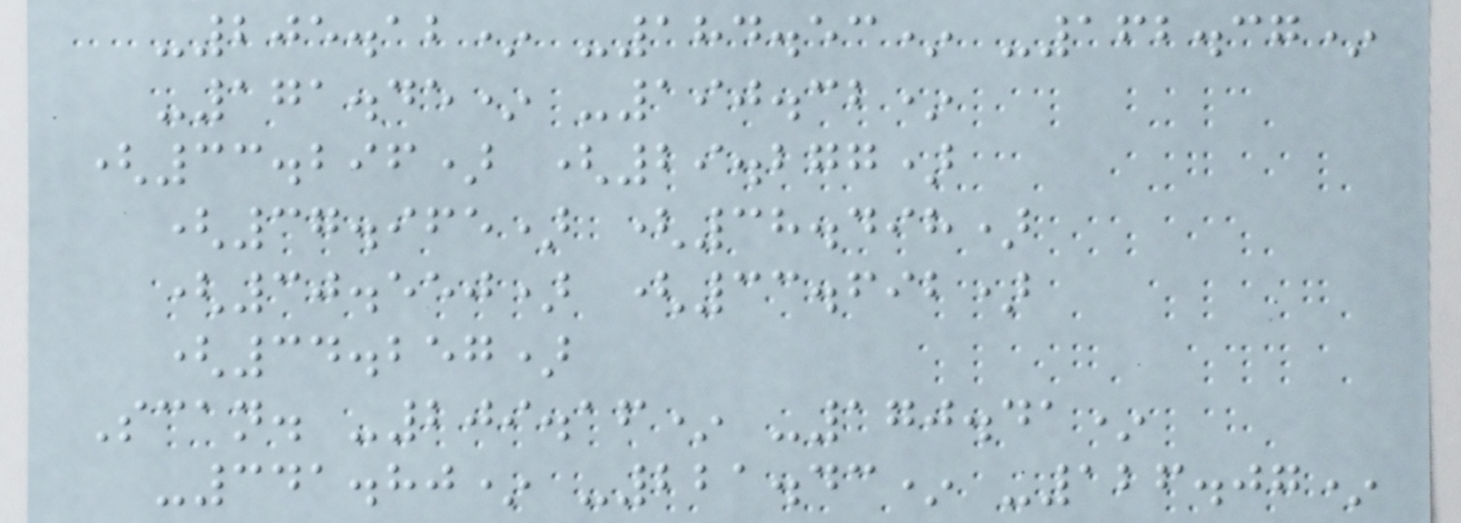-205.12* -184.53* -162.37*
-171.45* -190.32*
(33.296) (29.277)
(37.965) (38.498)
(30.550) (33.692)
(34.257)
Scan. -209.16* -170.41*
-341.80* -221.43* -126.07*
